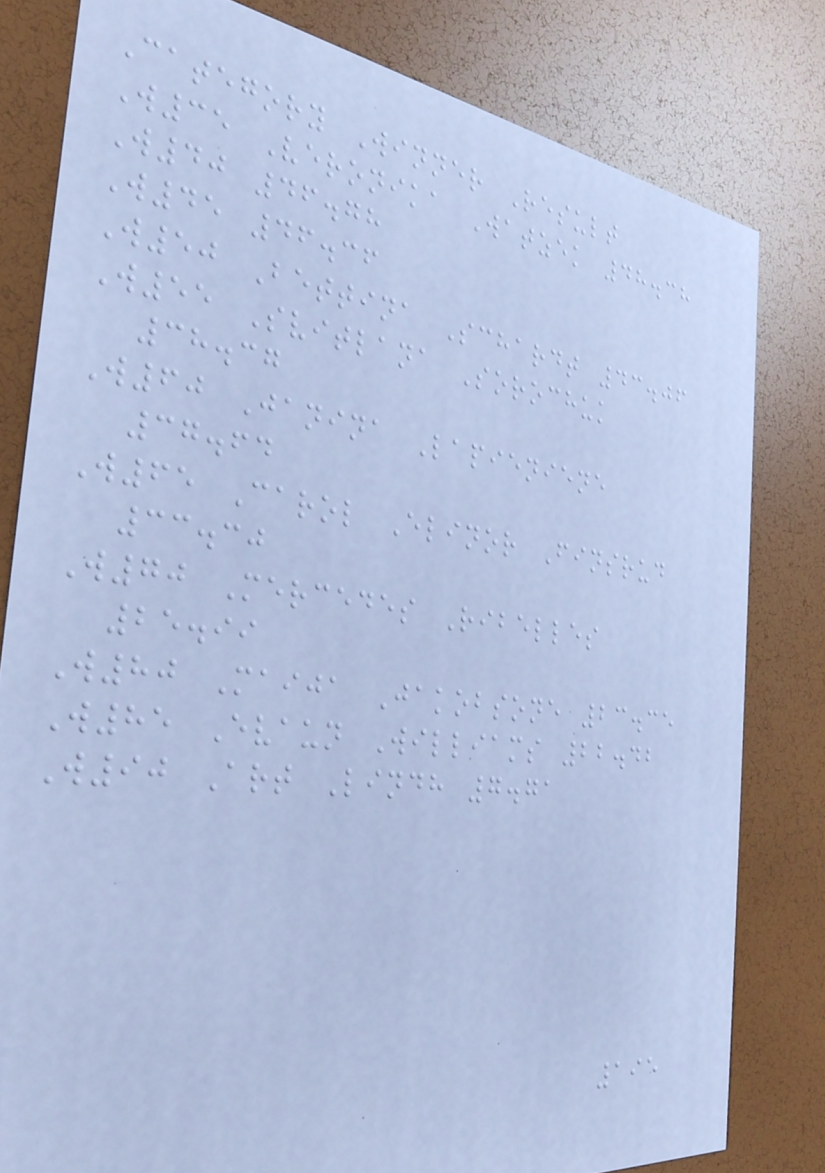Category Winner Result
W35 Veronika Watzek 48.38
W40 46.78
W45 46.36
W50 Bettina Schardt 43.06
W55 Svitlana Sorochuk
38.37
W60 Janina Lapieniene
37.64
W65 Carol Elinor Finsrud
33.30
W70 Mercedes Ribelles
25.99
W80 Maija Jakobsone 23.35
W85 Evaun Williams 22.42
W90 Art Lindh 7.71
195
